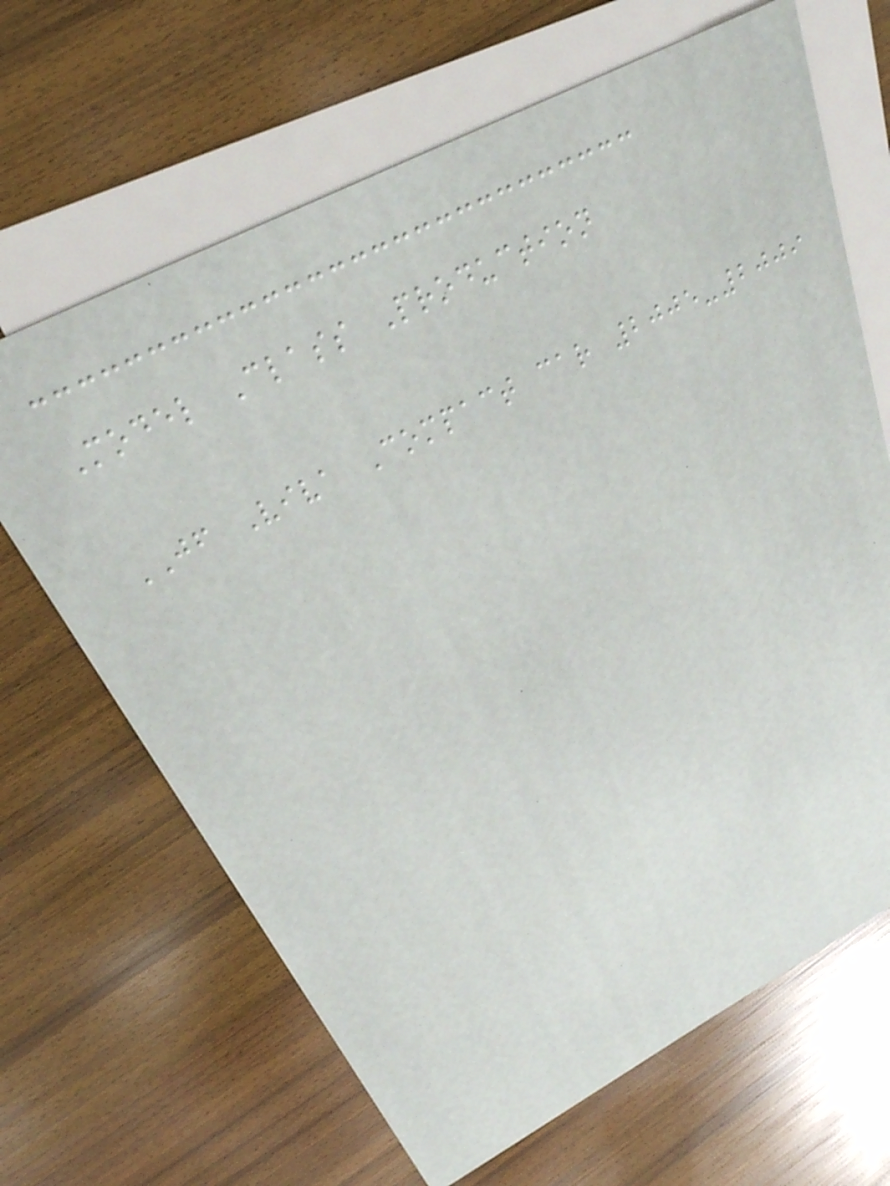Model Class Production
JF Viva Compact car 2005-2009
